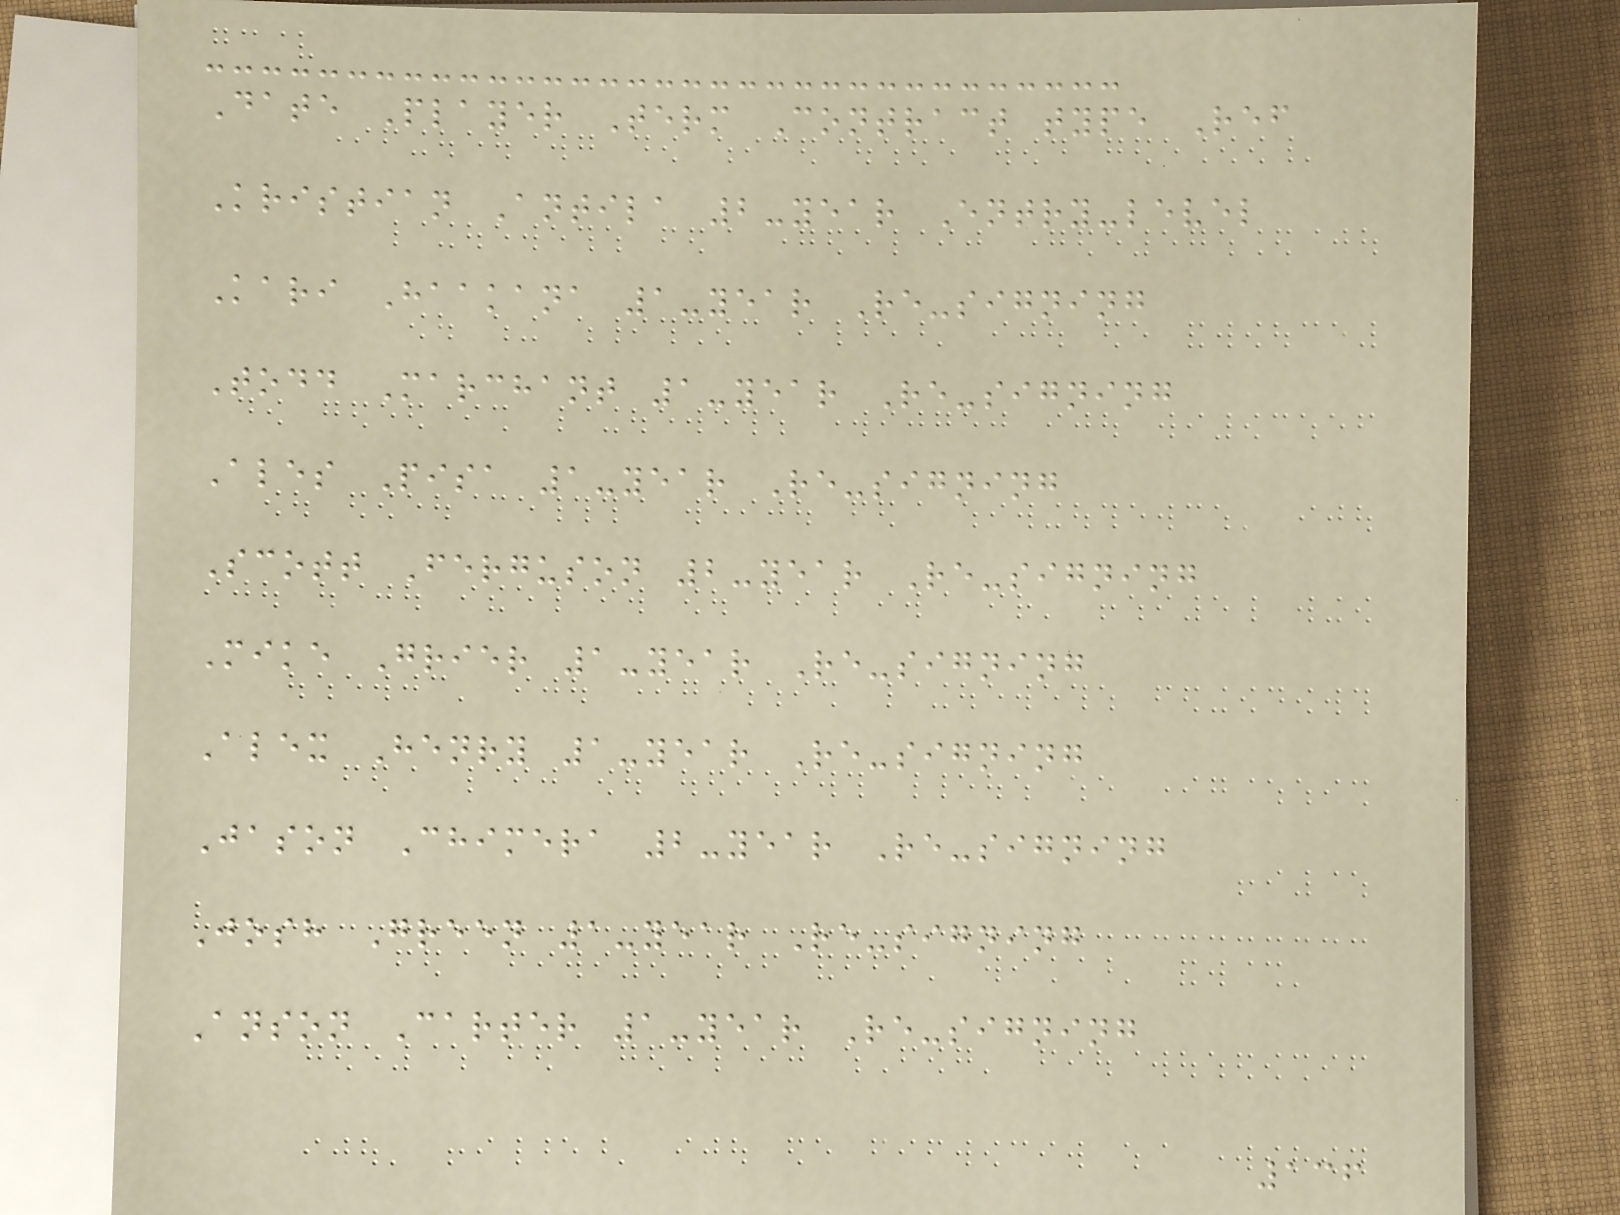Date Player Term Contract type Ref
Kristian Antila 2-year Entry-level
Kari Haakana 1-year Re-signing
Todd Marchant 1-year Re-signing
Ales Pisa 1-year Re-signing
Scott Ferguson 2-year Re-signing
Mike Grier 1-year Re-signing
Alex Henry 1-year Re-signing
Jason Chimera 2-year Re-signing
Josh Green 1-year Re-signing
Anson Carter 1-year Re-signing
136
